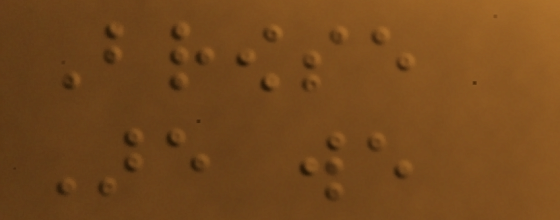Browse
Are we
